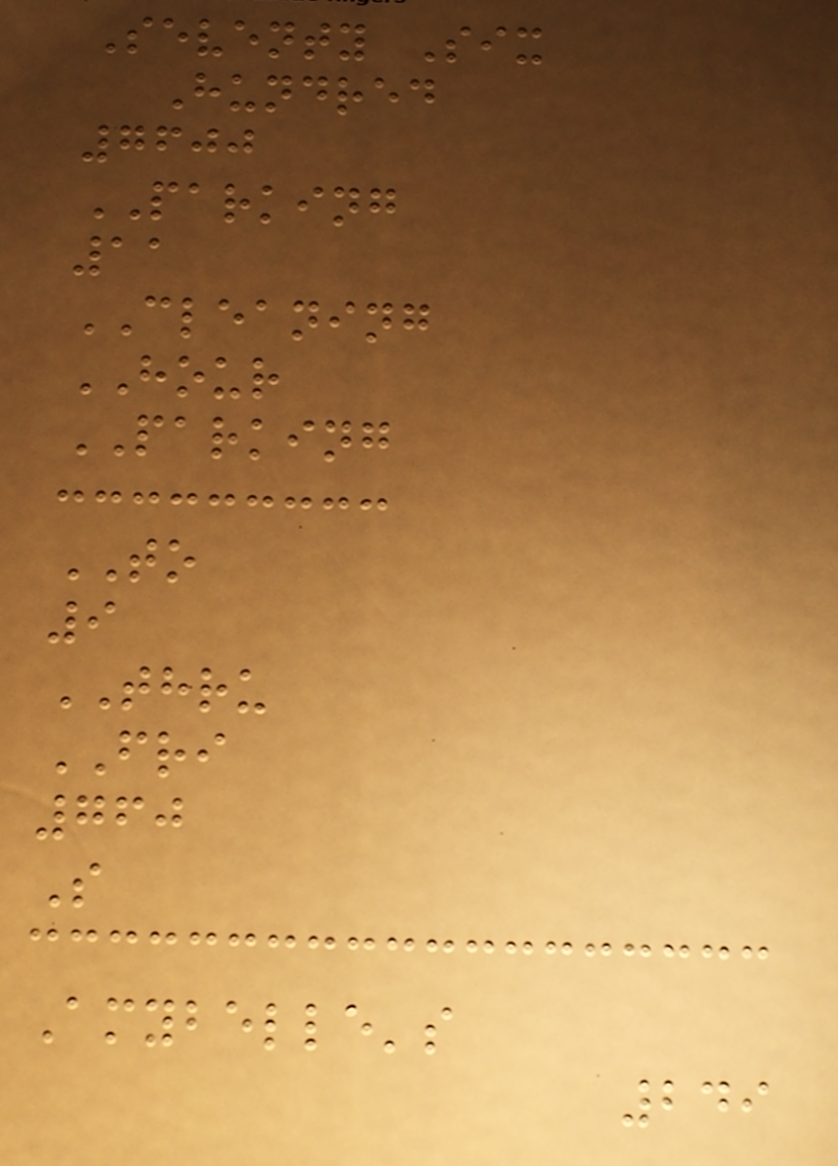Seventy Six
Hundred
7600
PARKING
11
CLEANING
HOUR
PARKING
TO
9
THRU
FRI
760
S
Amybelle's
249
